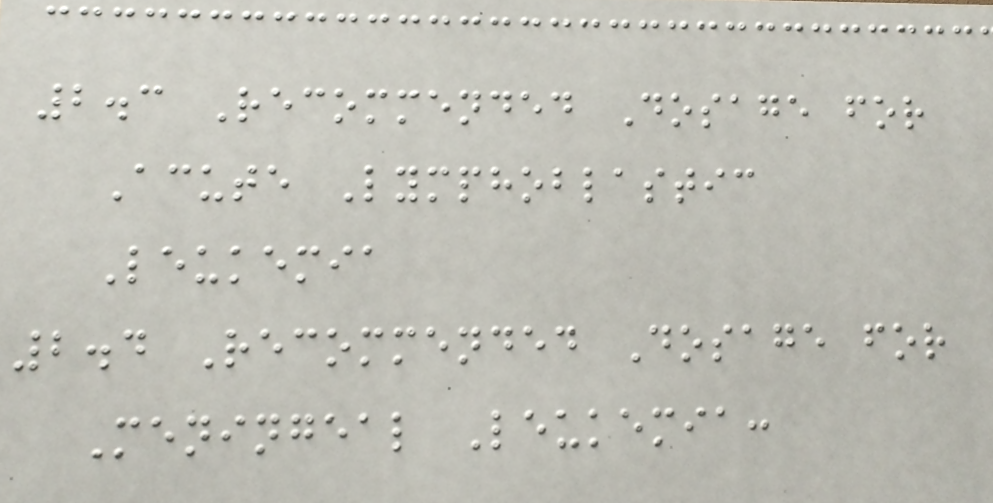2.3 Recommended Dosage for
Acute Lymphoblastic
Leukemia
2.4 Recommended Dosage for
Meningeal Leukemia:
